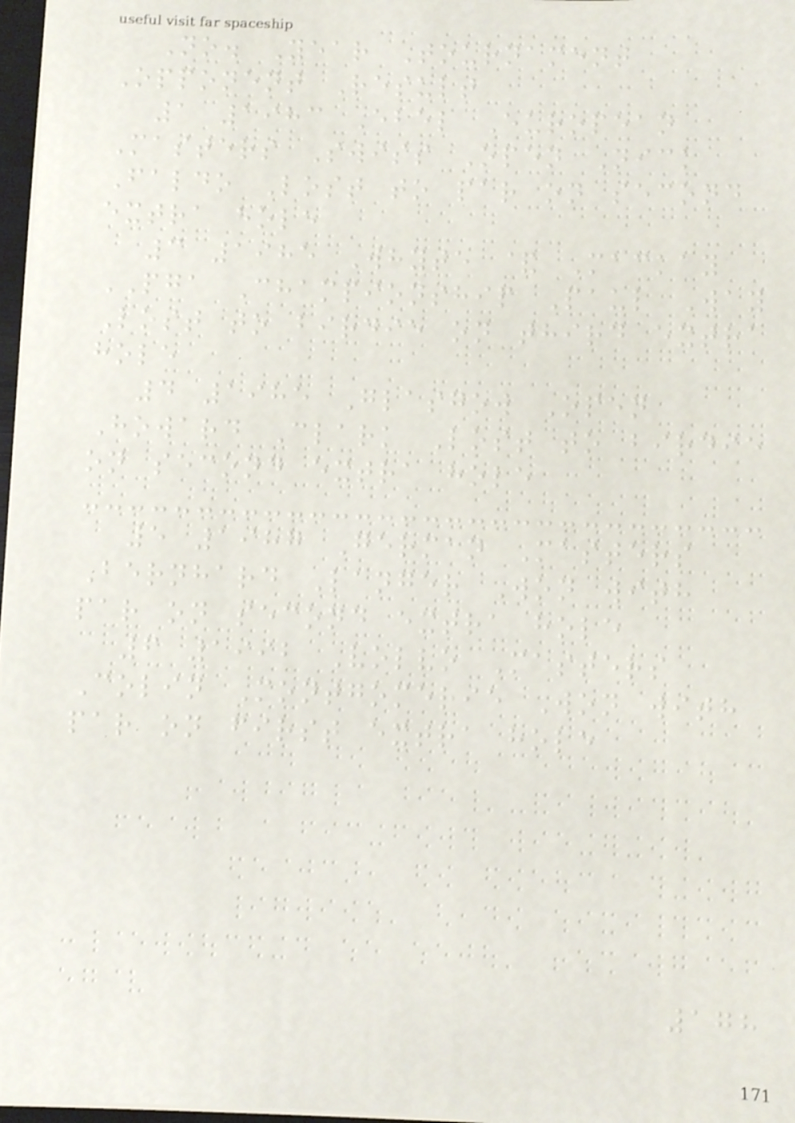No. Year Tournament
Opponent Result
1 1983 Ebel European
Masters Swiss Open Nick
Faldo Lost to par on second
extra hole
3 1985 Whyte & Mackay
PGA Championship Paul Way
Lost to birdie on third extra
hole
4 1985 Glasgow Open
Howard Clark Lost to birdie
on second extra hole
5 1987 German Masters
Bernhard Langer Won with
par on second extra hole
6 1992 Volvo Masters
Colin Montgomerie Won with
par on first extra hole
178
